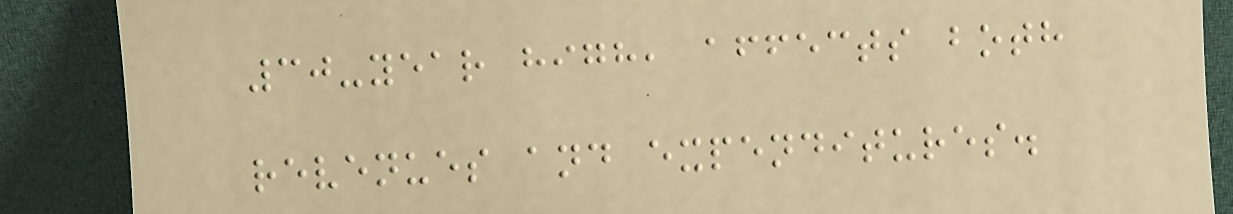30-year high, affects both
revenues and expenditures.
